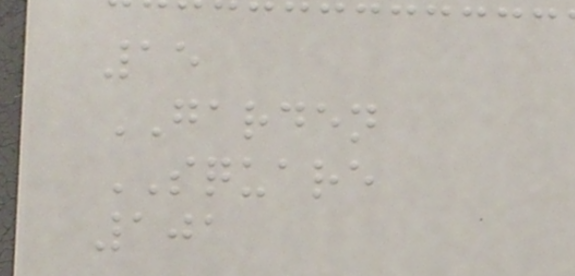15
GARDEN
SQUARE
101
